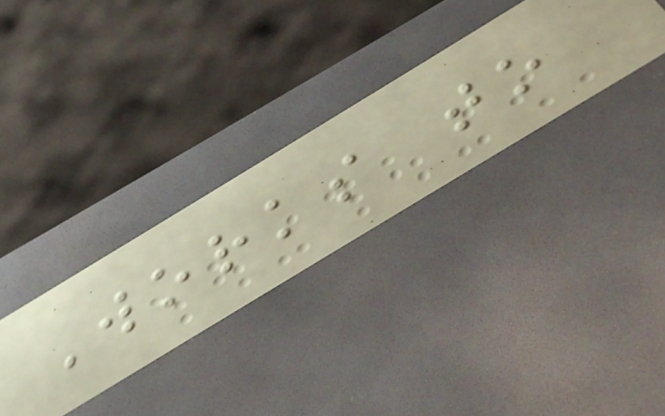Works to
